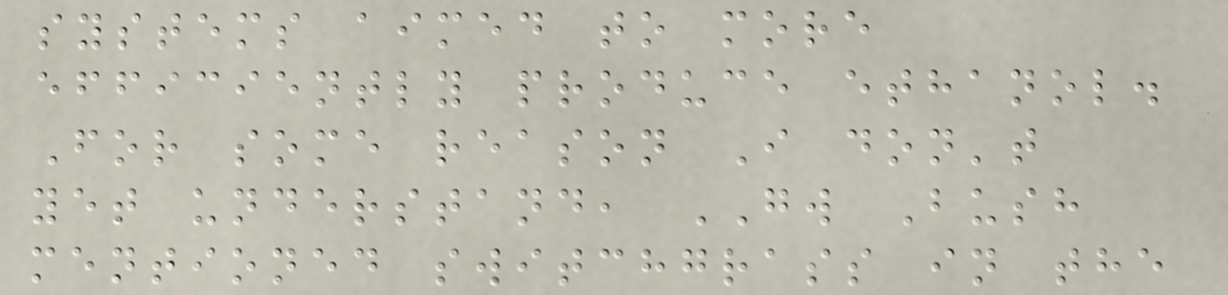systems aimed to more
efficiently produce ethanol.
For some reason I don't
yet understand, GW Bush
mentioned switchgrass in the
